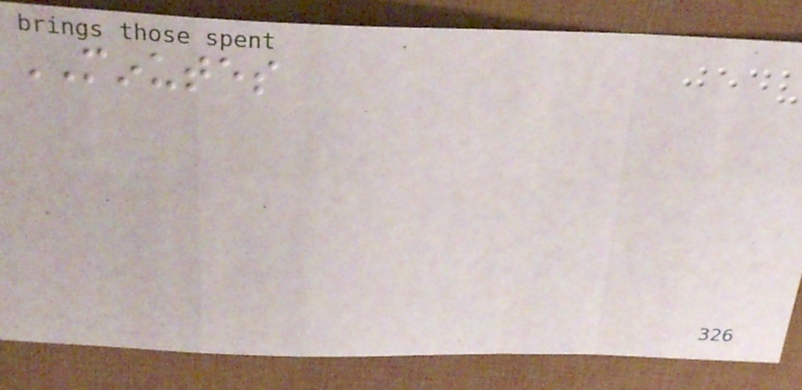MINUTES
